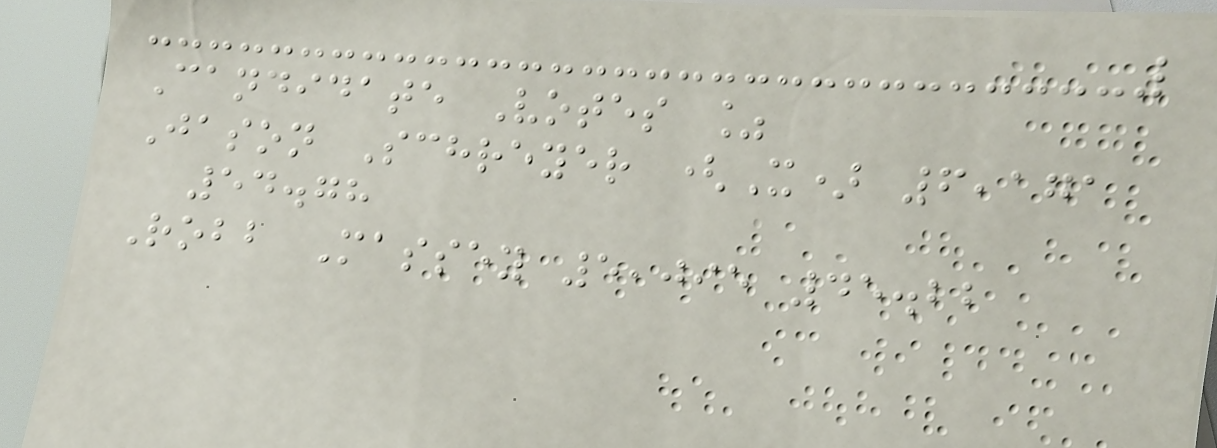Candidate Votes %
Jason Schreyer (X) 6,171
54.78
Robb Massey 5,095 45.22
